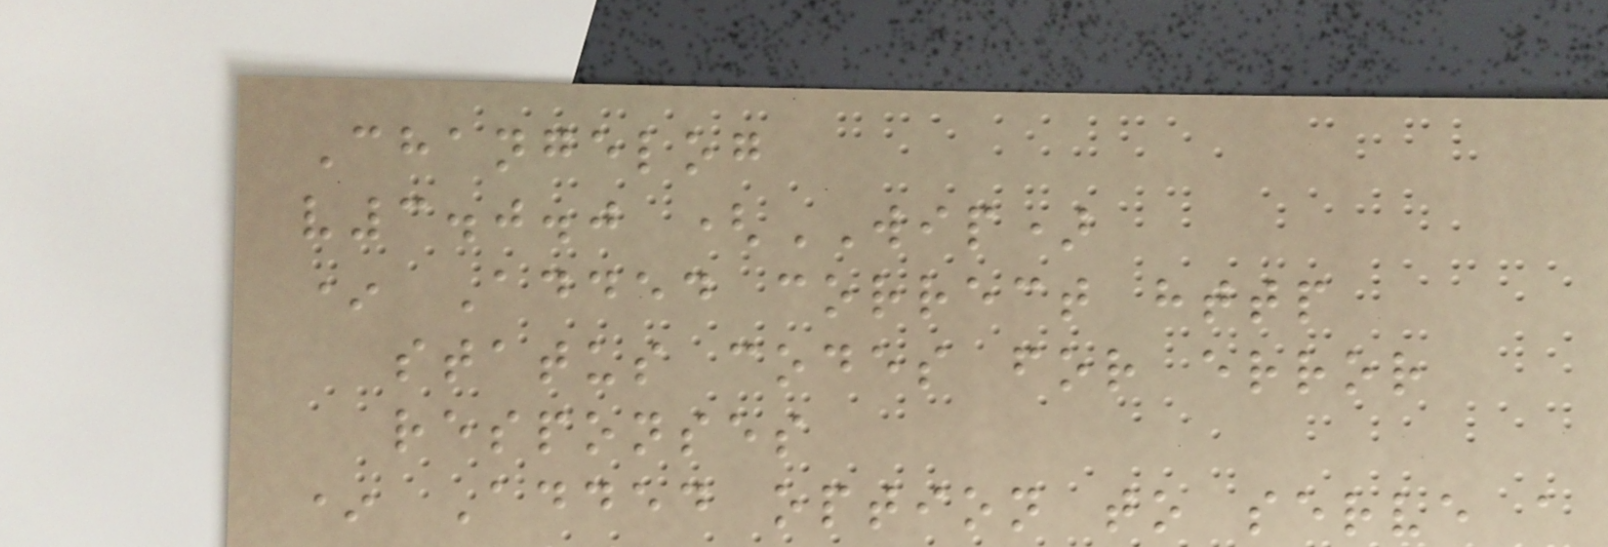Changelog
v3.0.0 (WIP)
* Added correct http
status codes for error
responses
* Added option to serve a
